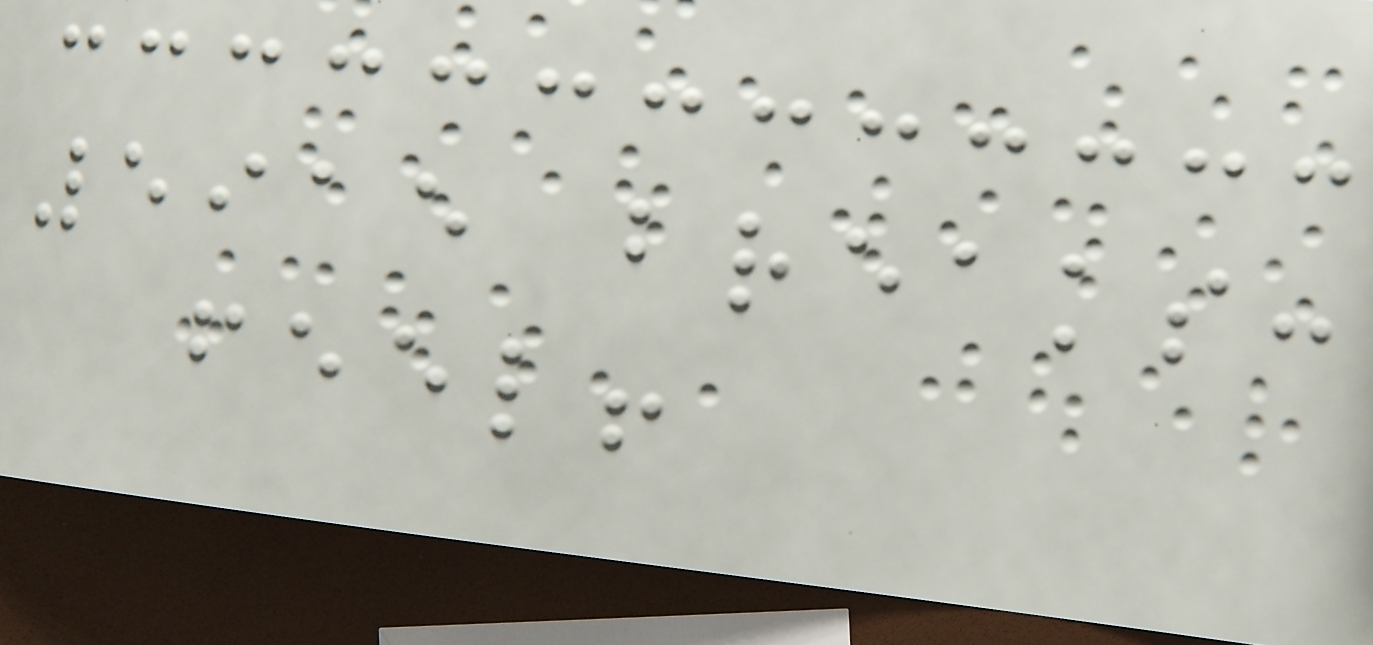5915 breaks:
feel!
